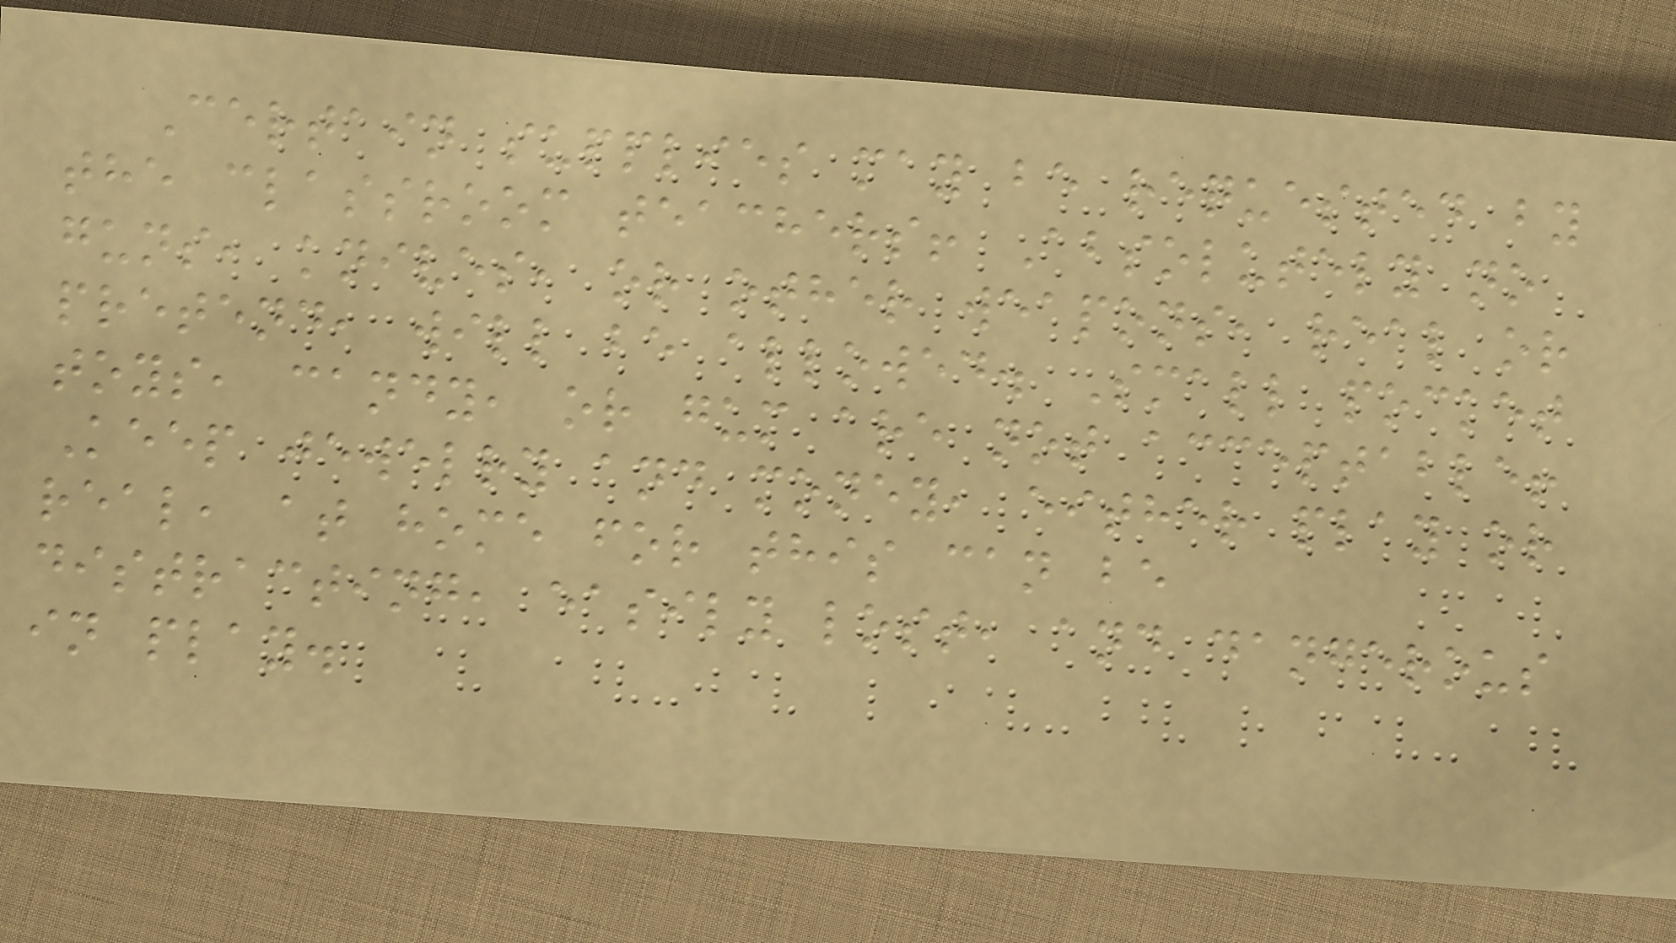Certain supplies may be requested by
the classroom teachers! Absolutely no
guns, knives, or other weapons, real or
pretend, will be allowed. Small pocket
toys, candy, or gum are not acceptable!
Keep jewelry and money, either play or
real, at home for this can be
distracting, easily lost, and dangerous
in play.
